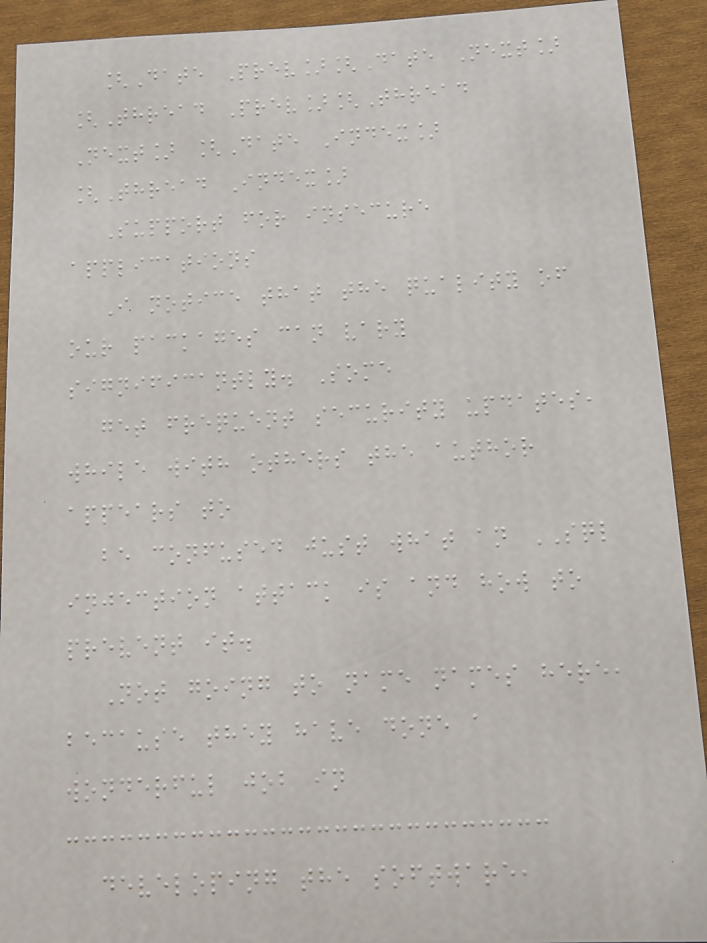[Date Prev][Date Next]
[Thread Prev][Thread
Next] [Date Index]
[Thread Index]
Support for insecure
applications
I notice that the quality of
our packages can vary
significantly. Some
get frequent security updates,
while with others the author
appears to
be confused just what an SQL
injection attack is and how to
prevent it.
Not going to name names here,
because they have done a
wonderful job in
developing the software,
